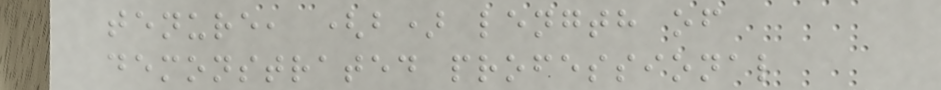tenure, (b) length of
demonstrated professional
